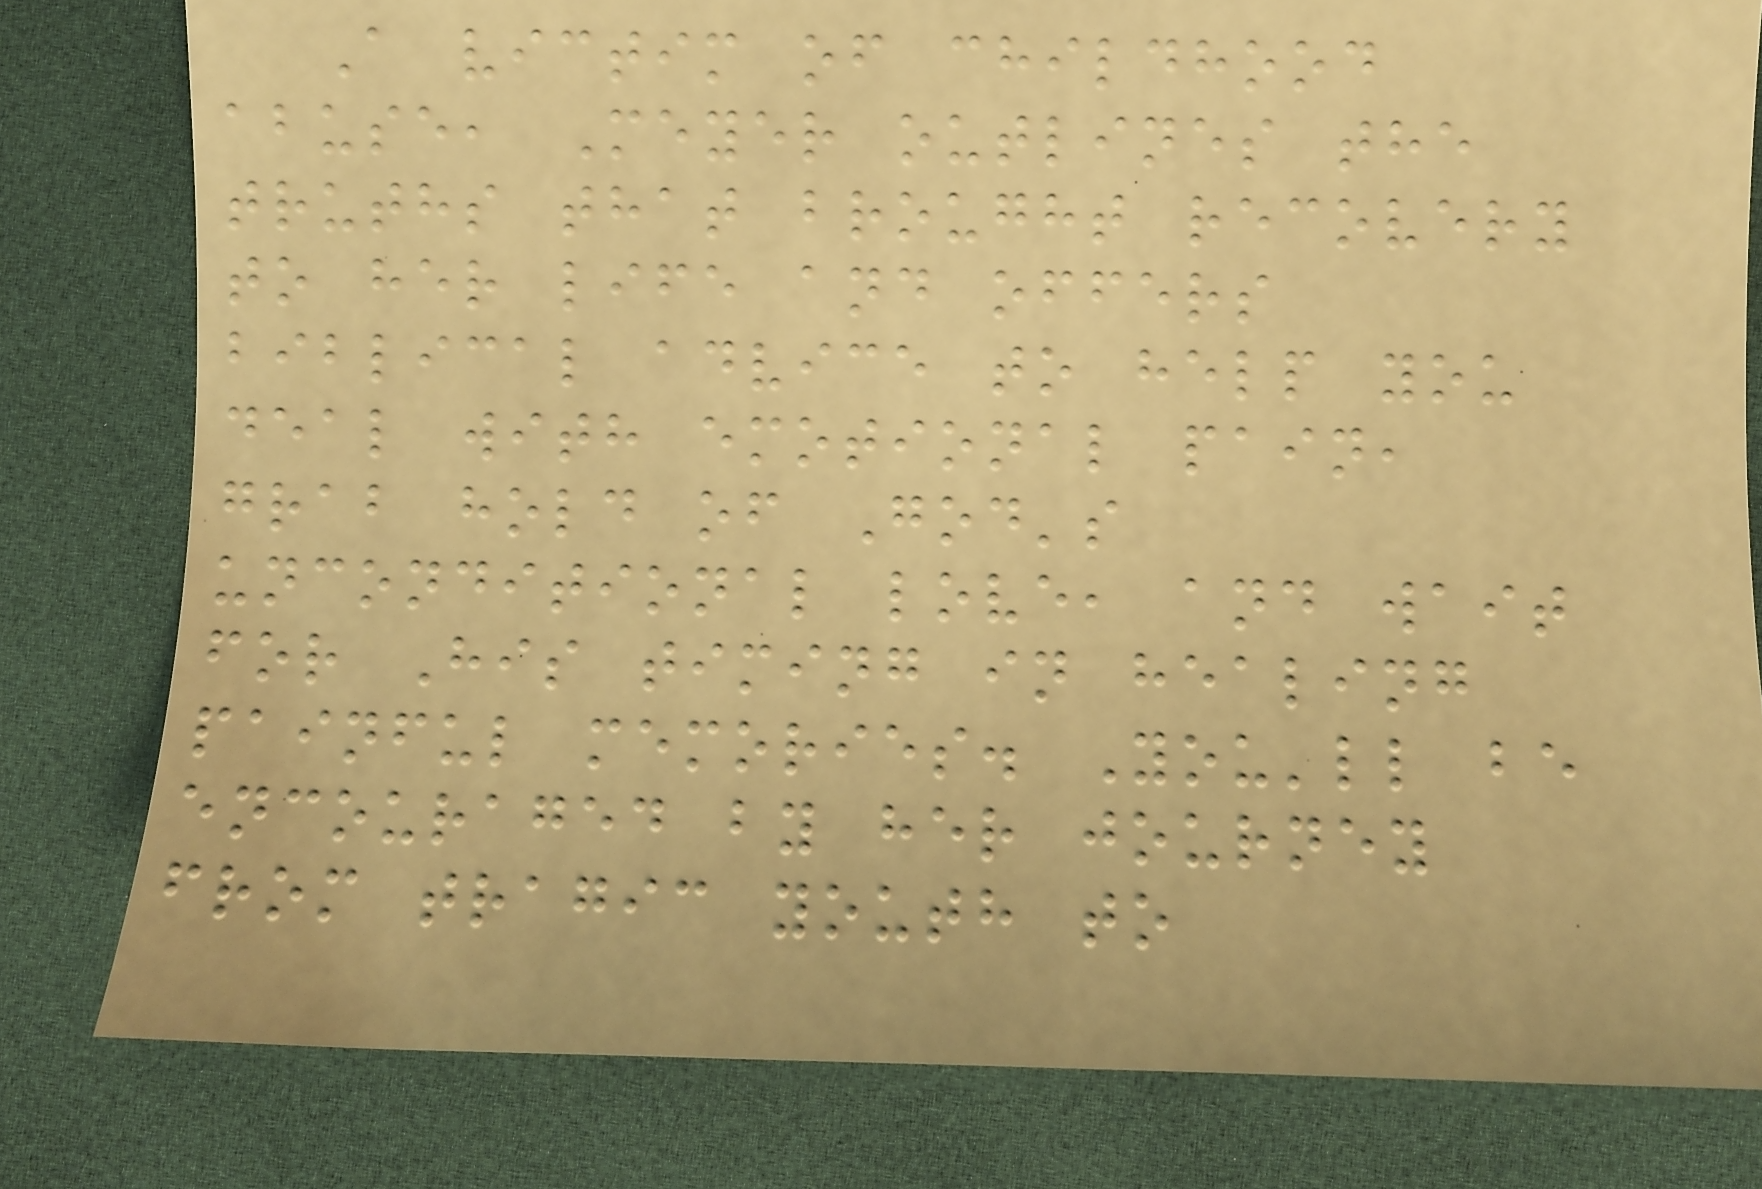A victim of childhood
abuse, Meyer outlines the
truths that brought recovery
to her life and offers
biblical advice to help you
deal with emotional pain,
grab hold of God's
unconditional love, and wait
for His timing in healing
painful memories. You'll be
encouraged by her journey
from tragic youth to
